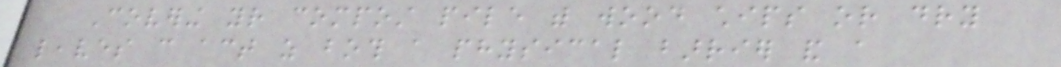Covering your compost pile with wood chips or dry
leaves can act as both a physical barrier and a
